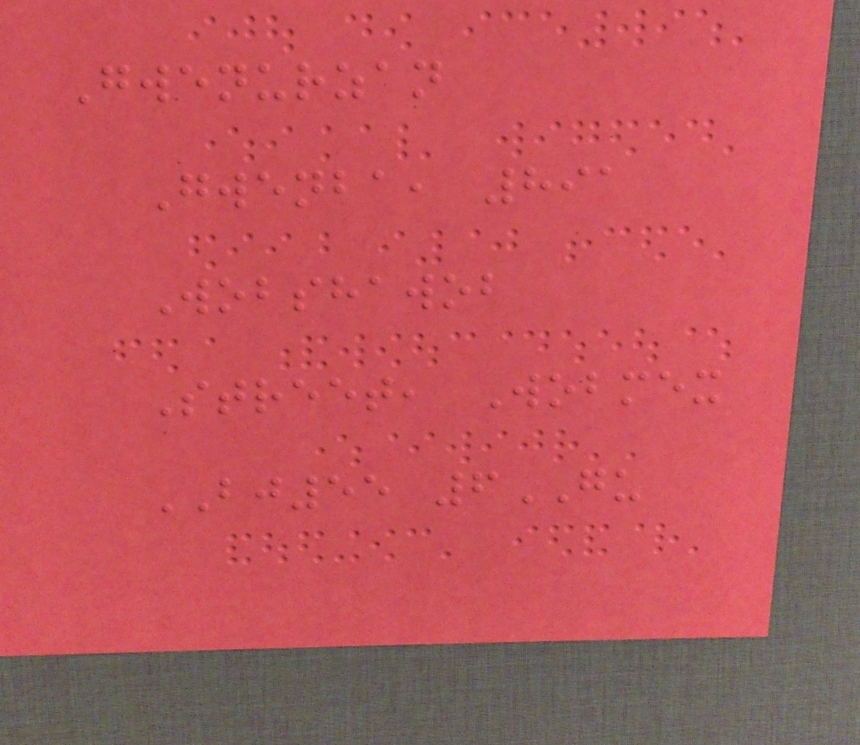Gwenurzan
Gwenba, 891
Wobshawob
Street, Wobmex
BJ55 6GU
